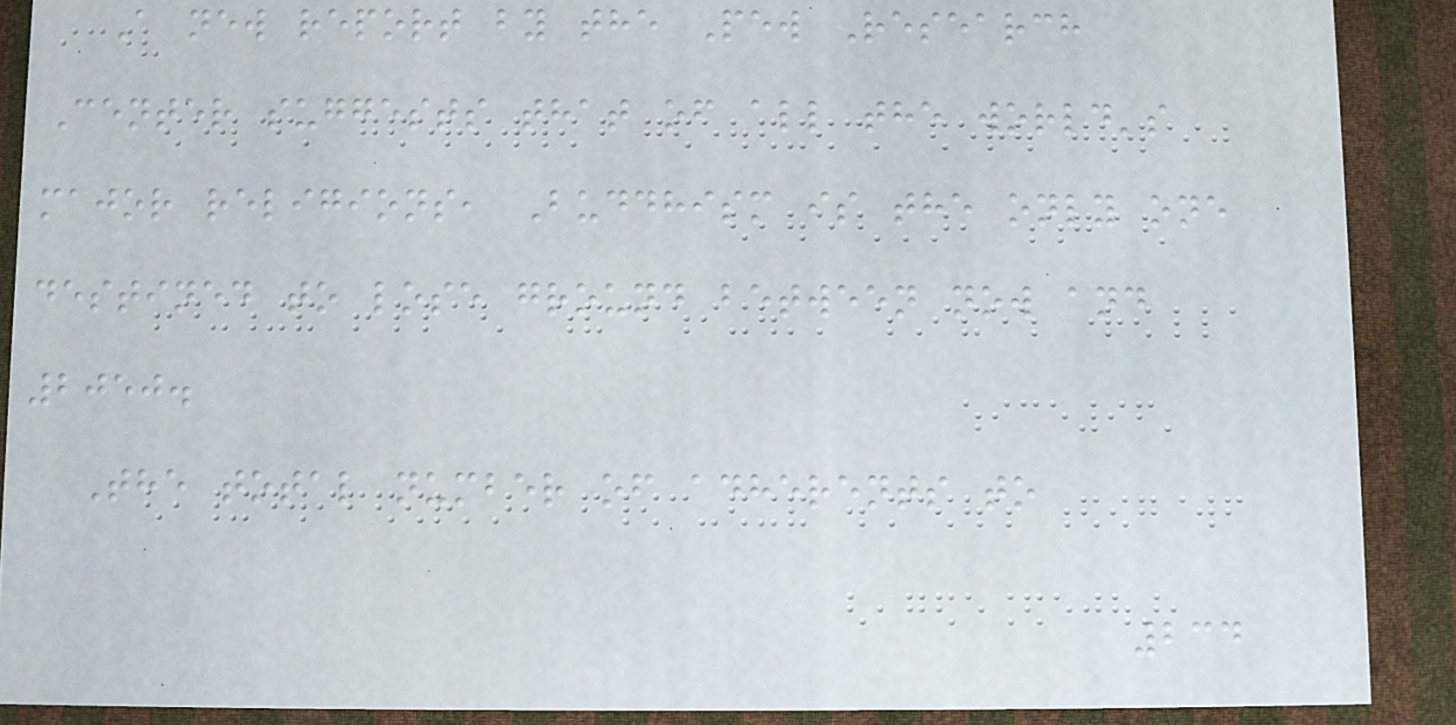A new report by the Pew Research
Center suggests that of all the world's
major religions, Buddhism is the only one
destined to lose ground between now and
2050.
The total number of adherents to
234
